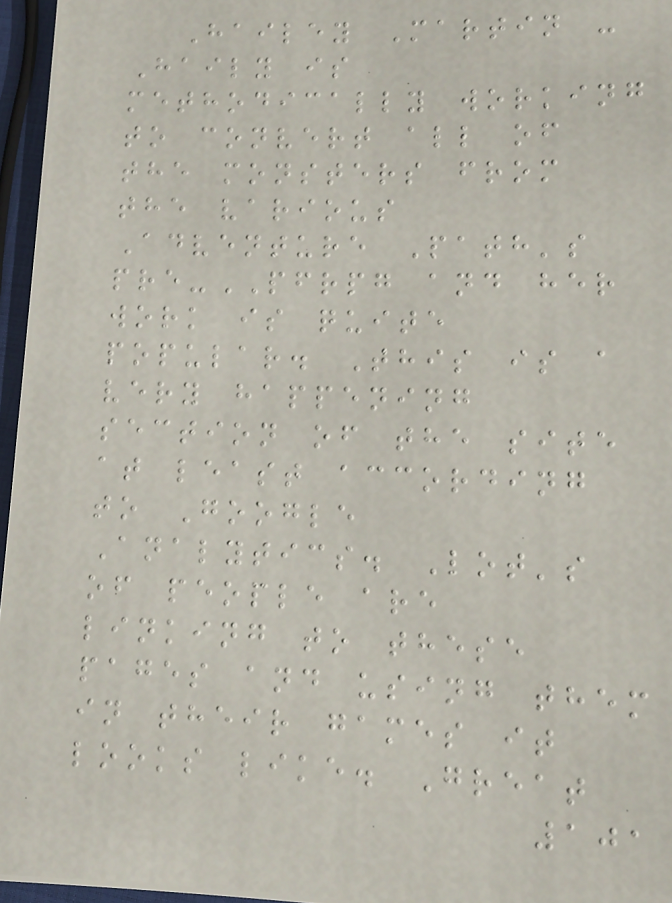Hailey Martin -
Haily is
methodically working
to convert all of
the monsters from
the various
Adventure Path's
pre-PFRPG and her
work is quite
popular. This is a
very happening
section of the site
at least according
to Google
Analytics. Lot's
of people are
linking to these
pages and using them
in their games it
looks like. Great
101
